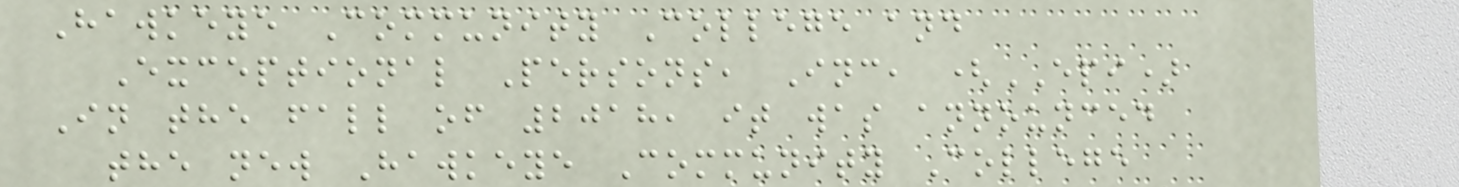Hawkeye Community College and
Exceptional Persons, Inc, (EPI)
In the fall of 2018, it was announced
the new Hawkeye Community College
